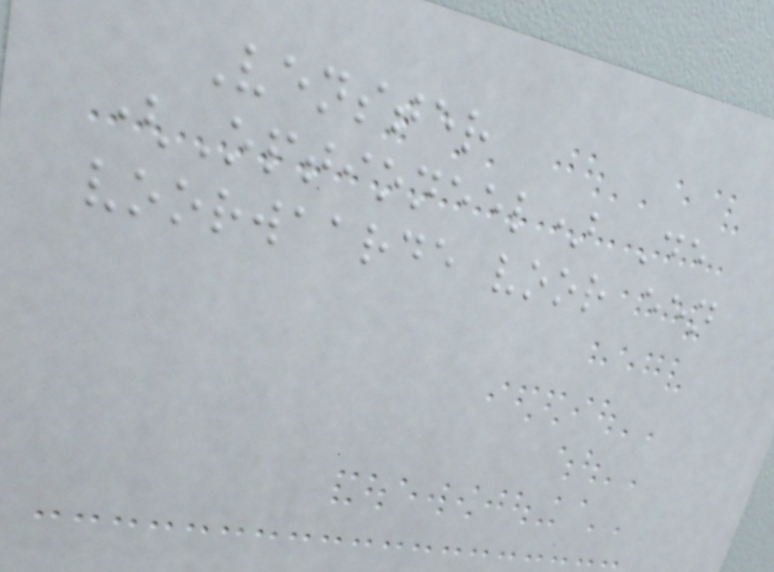Venster
(Optioneel) De
voorwaarde voor een
